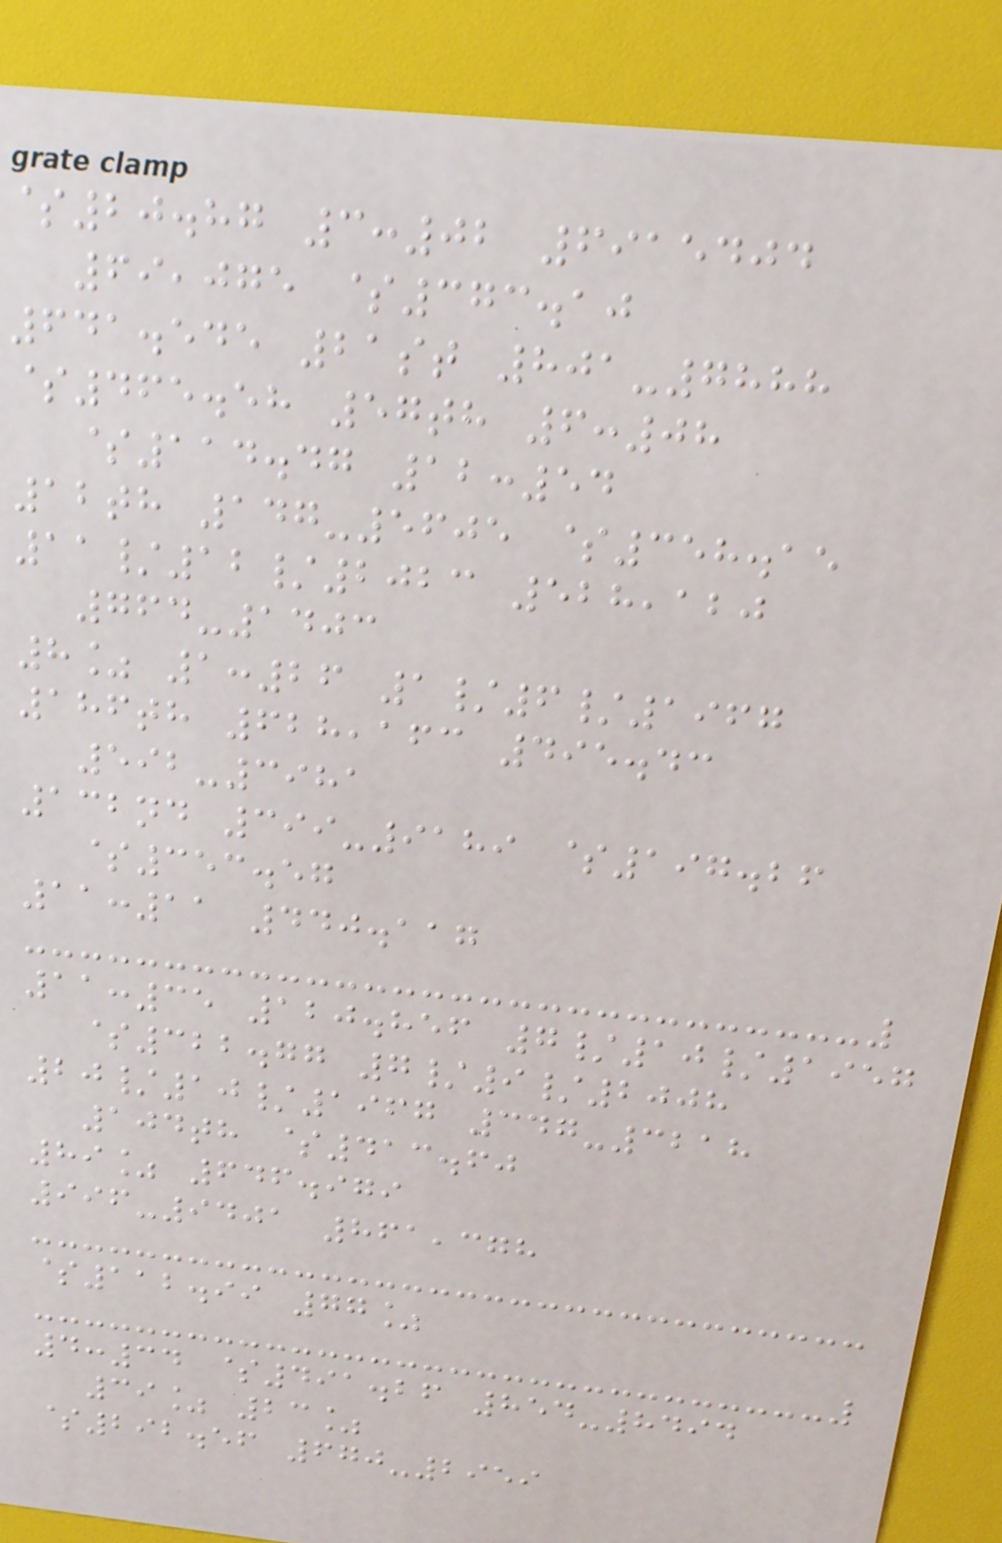$20.87 3:02 6915404
69,075 $373.10
641.545 21st 801-7888
$465.58 57th 6:08
$114.47 12:54
12th 147-5605 $358.15
11/12/2023 528,120
764-1403
8% 1:26 1/6/1967
186th 628,163 495.43
592-3981
132nd 399-9189 $197.26
$353.57
11:11 440.117
11:35 120.856 7/10/1957
$322.77 7/9/2008
20/10/1967 347-3218
104th $413.60
89% 646.979
996-9401 861,378
$112.99 77%
4:34 $491.26 854-8494
39% 23%
$292.56 670-2959
